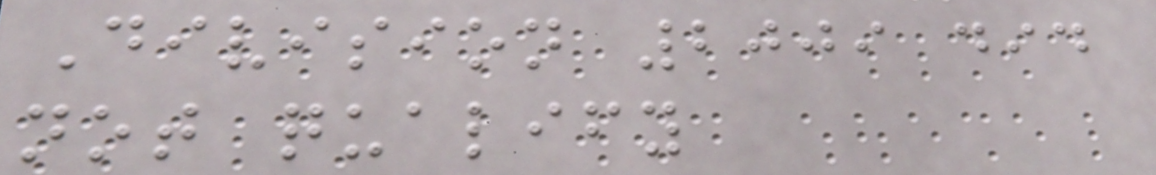Division 2009 did
not qualify
